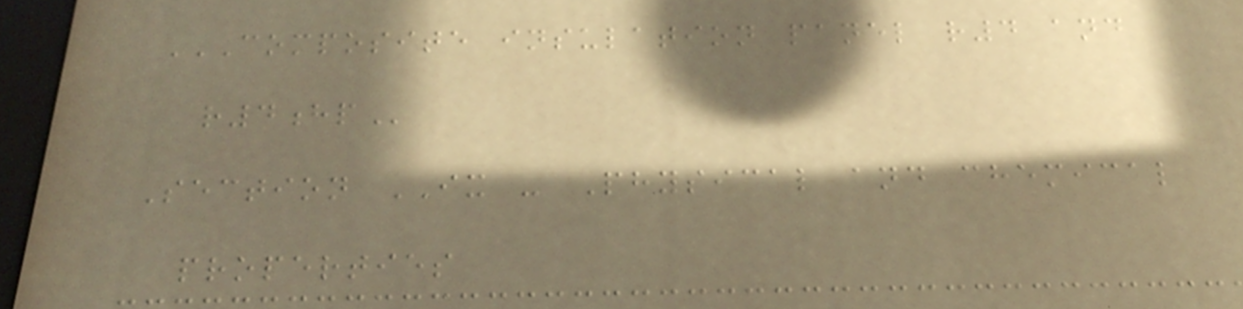COMPOSITE INSULATION PANEL R4 AND
R4HP
Section IX - Physical and chemical
properties
